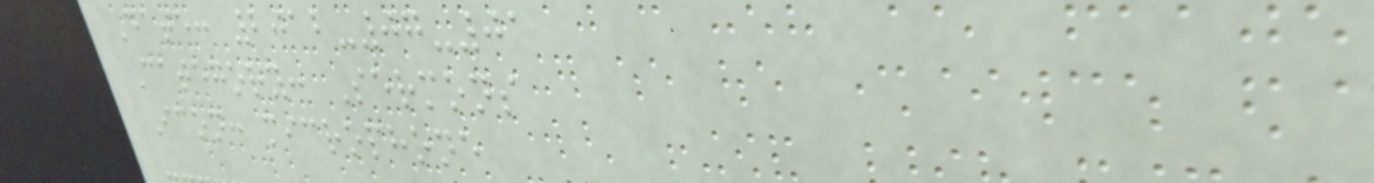Date: 2012-07-01
Category: Sermons
Icon: microphone
